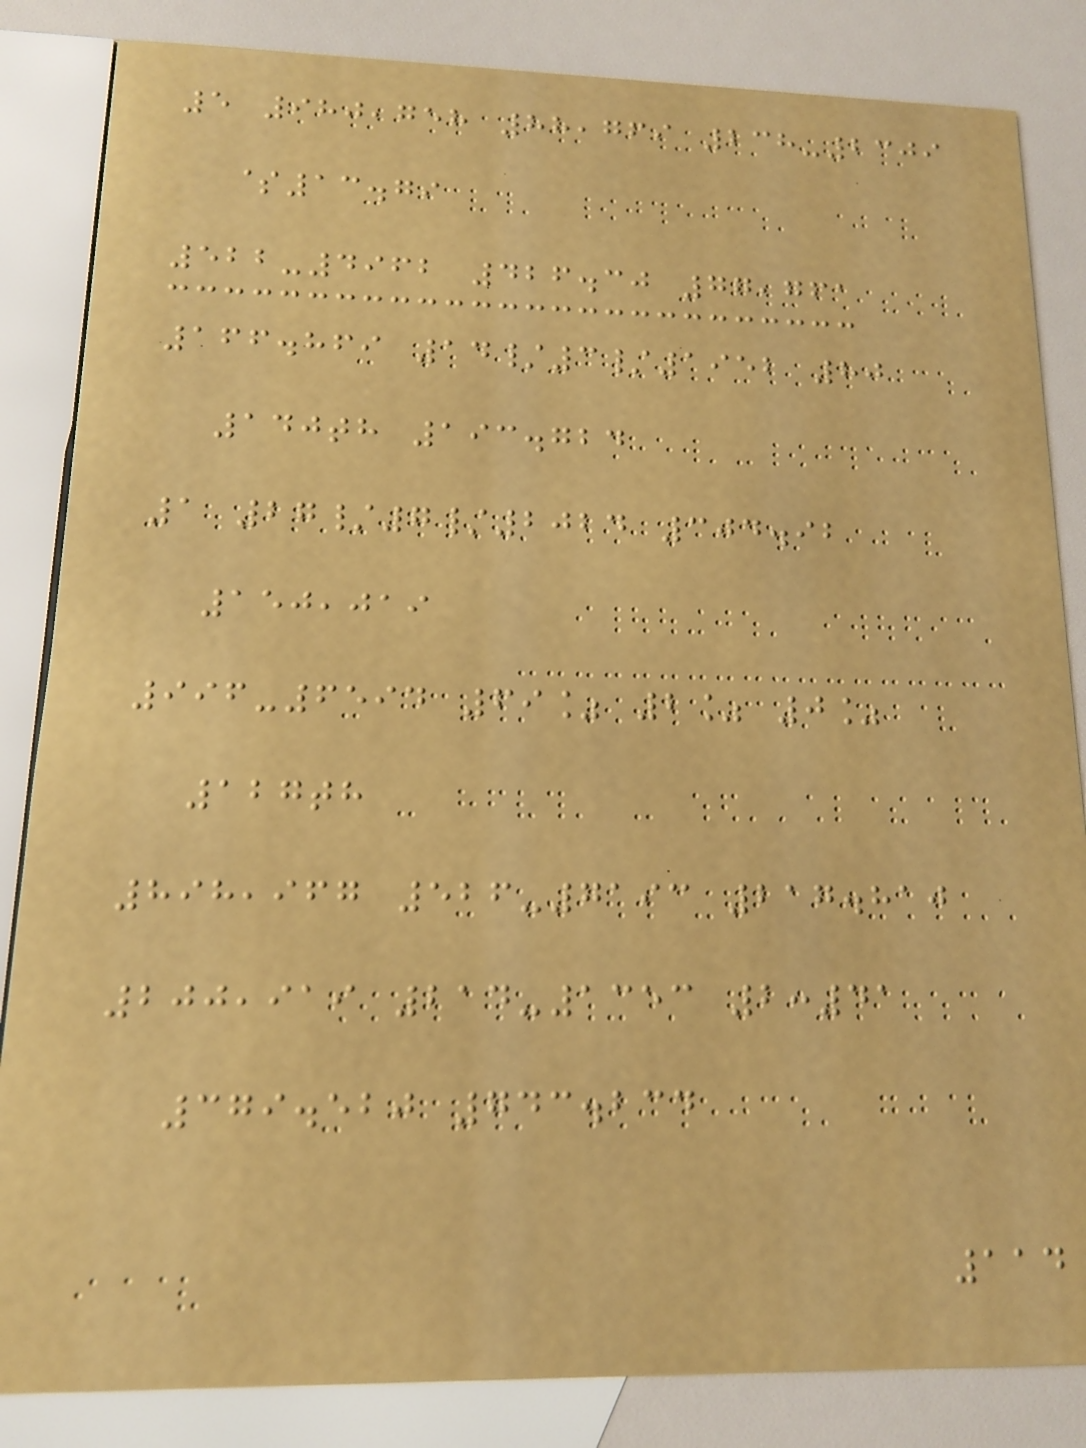5 980,758 88,769 238-2309
$13.79
522-4962 426.30 77,761
166.869 14/3/1952 80
140th 193.724
1 27/7/2024 304.92
150,019
996-6594 69% 2% 0%
127th
898,967 526-7193 217.810
200,919 214-1353 2:41
379.520 743.234
114
